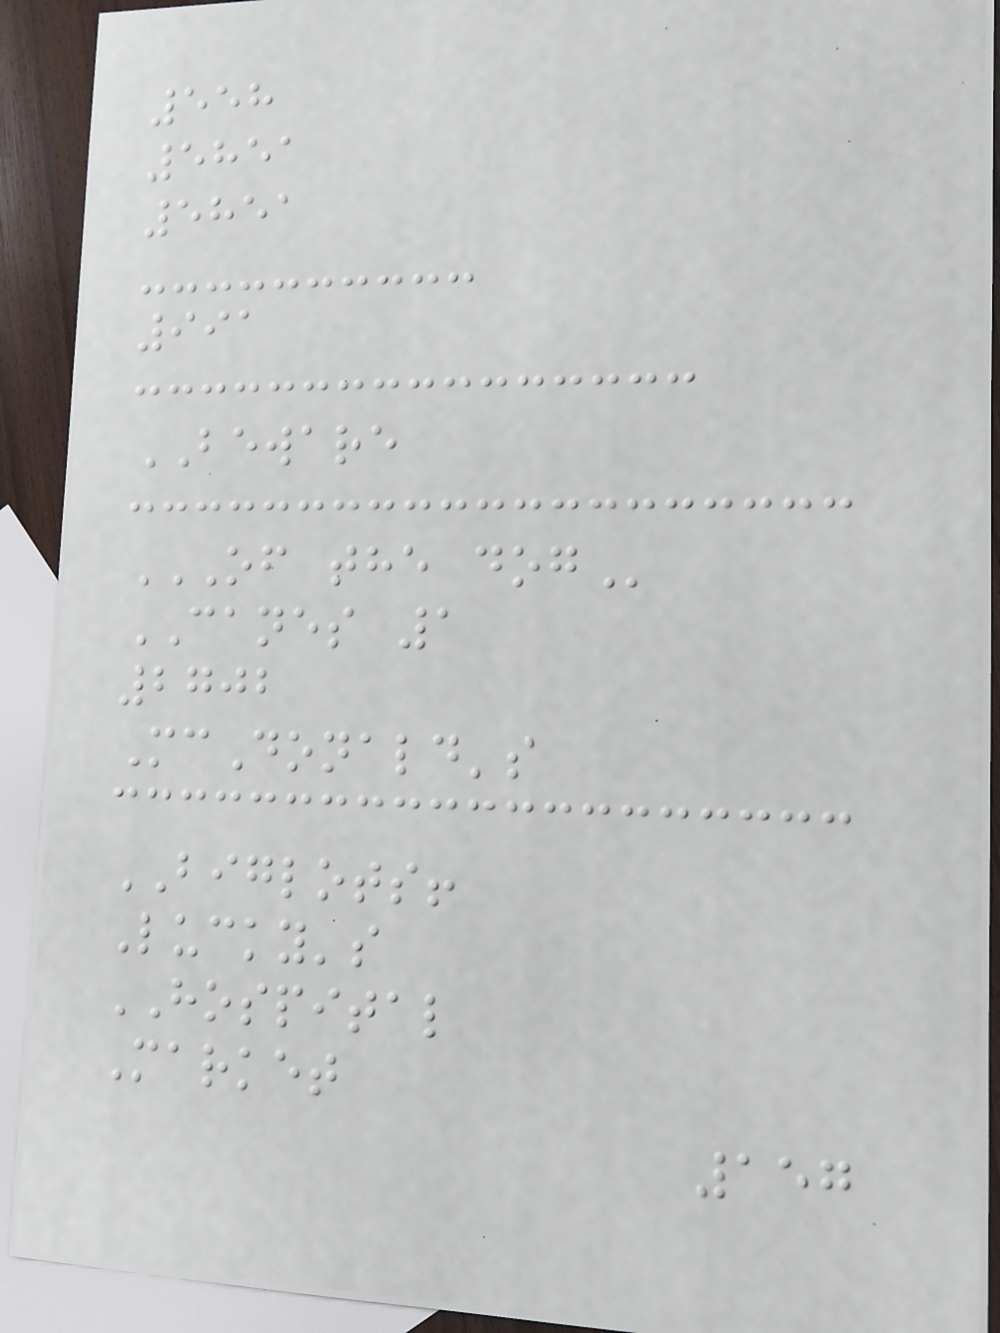558
5851
5851
991
BEWARE
OF THE DOG
CANES 1
2702
McDonald's
BIGLOTS!
Lucky's
HOSPITAL
Market
157
